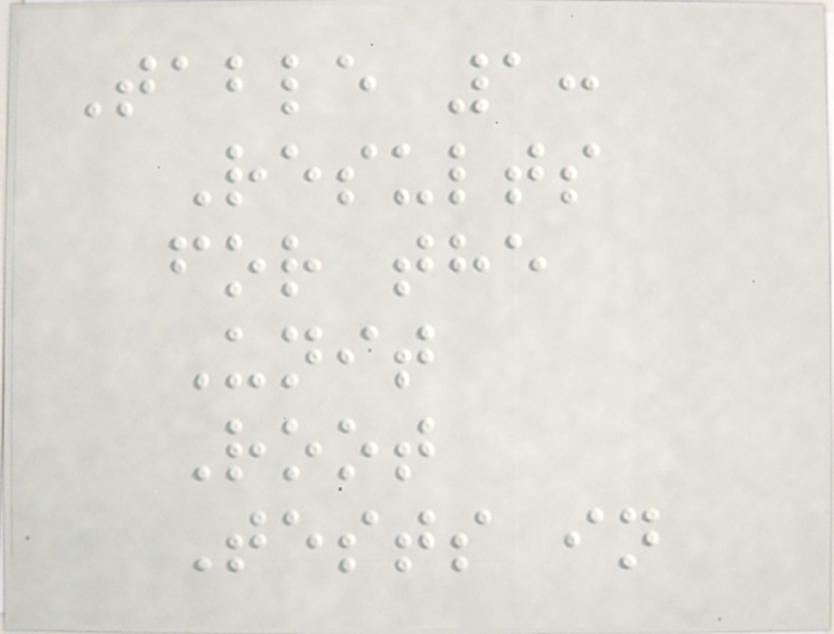Table 1:
Results
for the
Unit
Root
Tests in
